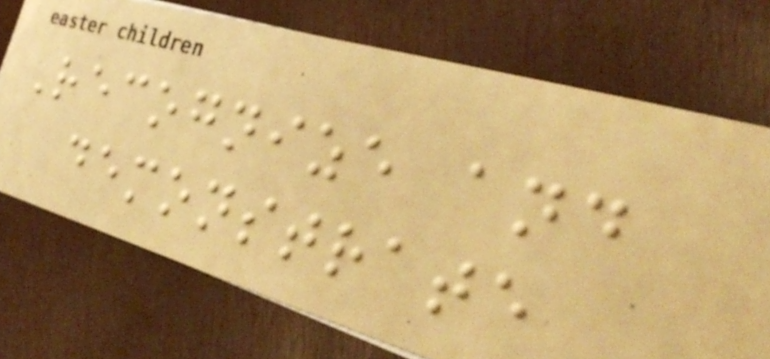Recognize and
demonstrate
